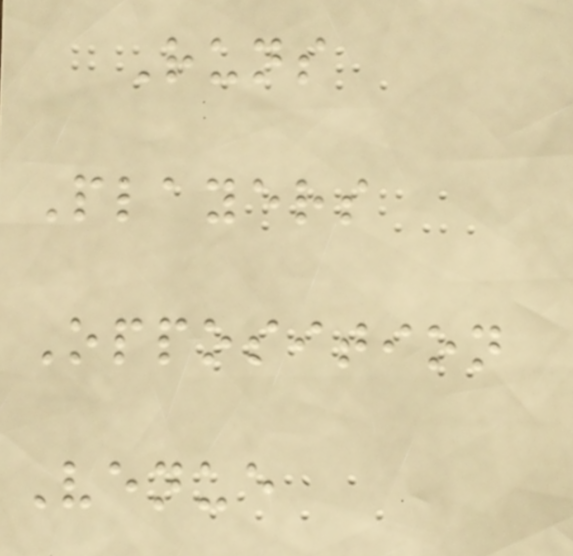Runs
Players
Opposition
Venue
